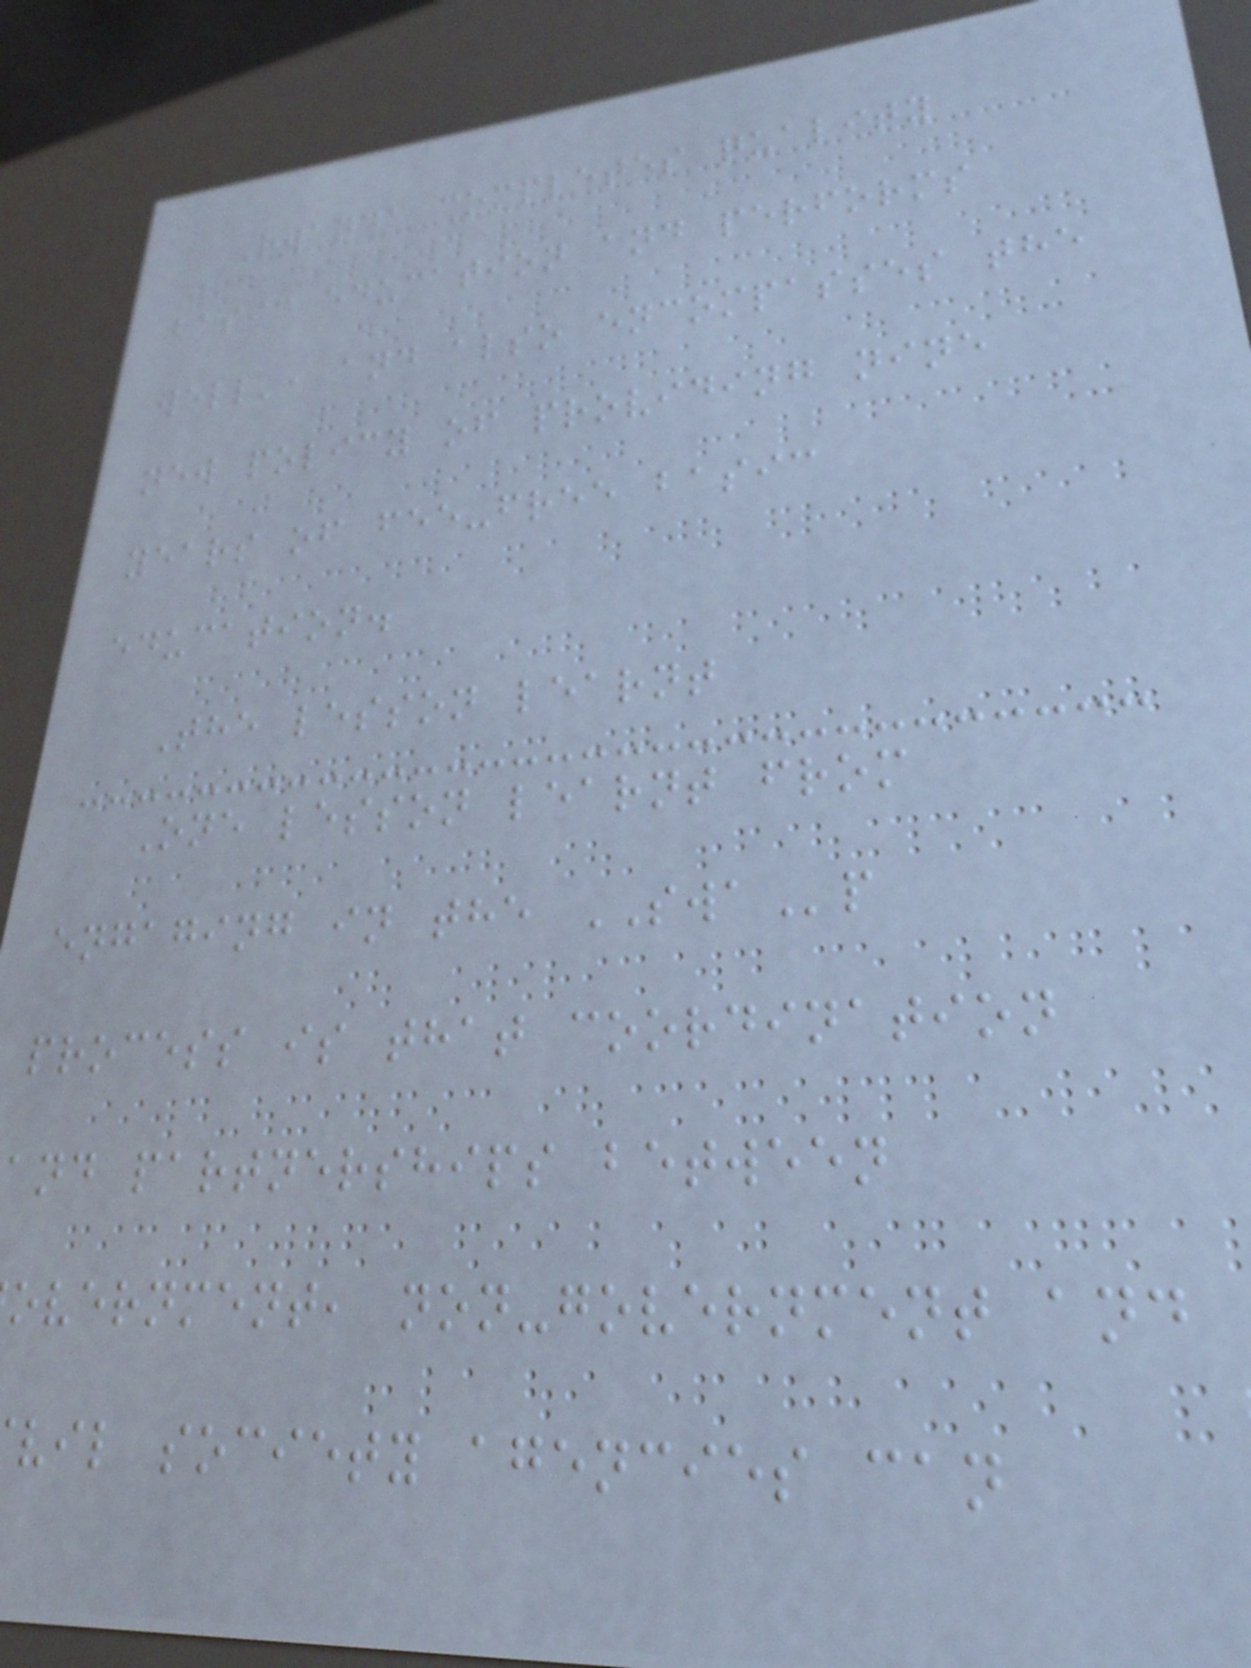Rwanda completes quality
basic education and performs
well', and also encompasses the
new policy of providing nine
years of fee-free basic
education.
The lesson learnt
One lesson learnt from
engaging in the SWAp
process is that coordination
and partnerships between
overnment, non-government and
vil society agencies can
